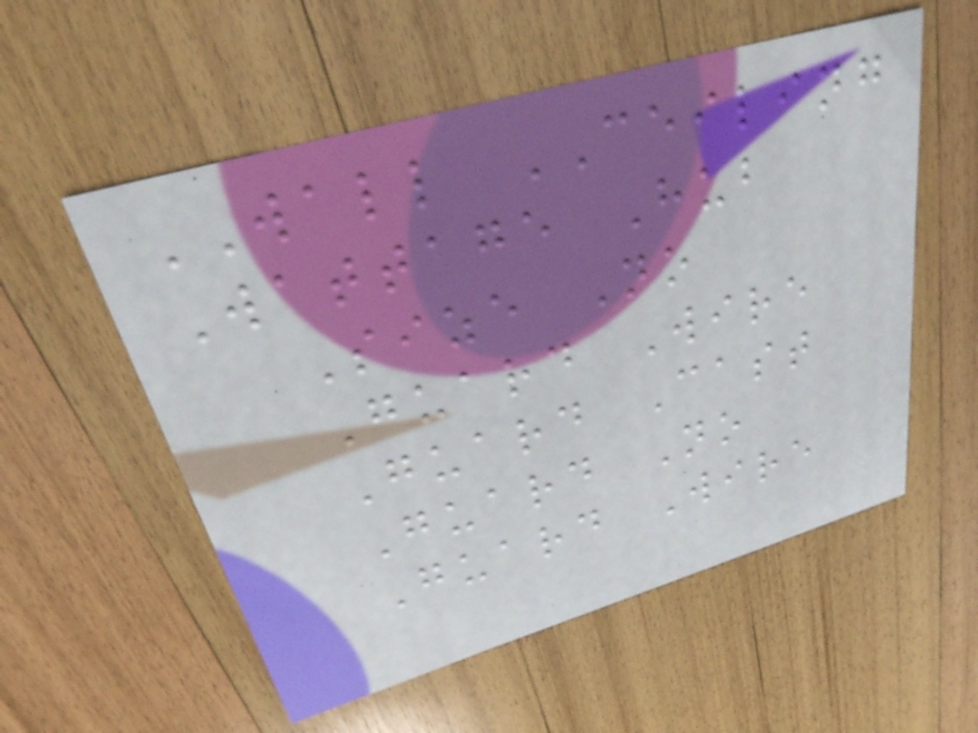WALL CEILING
Wattage Hub
Size No
Guard Wire
Guard Cast
Guard No
Guard Wire
